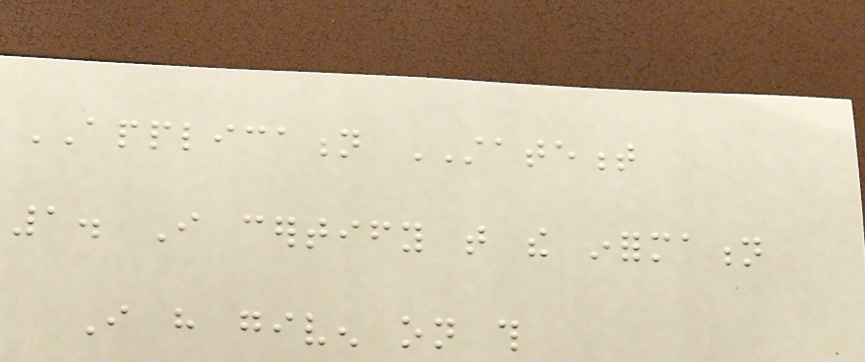APPLICATION STATEMENT
1. I certify that the information
I have given on this
